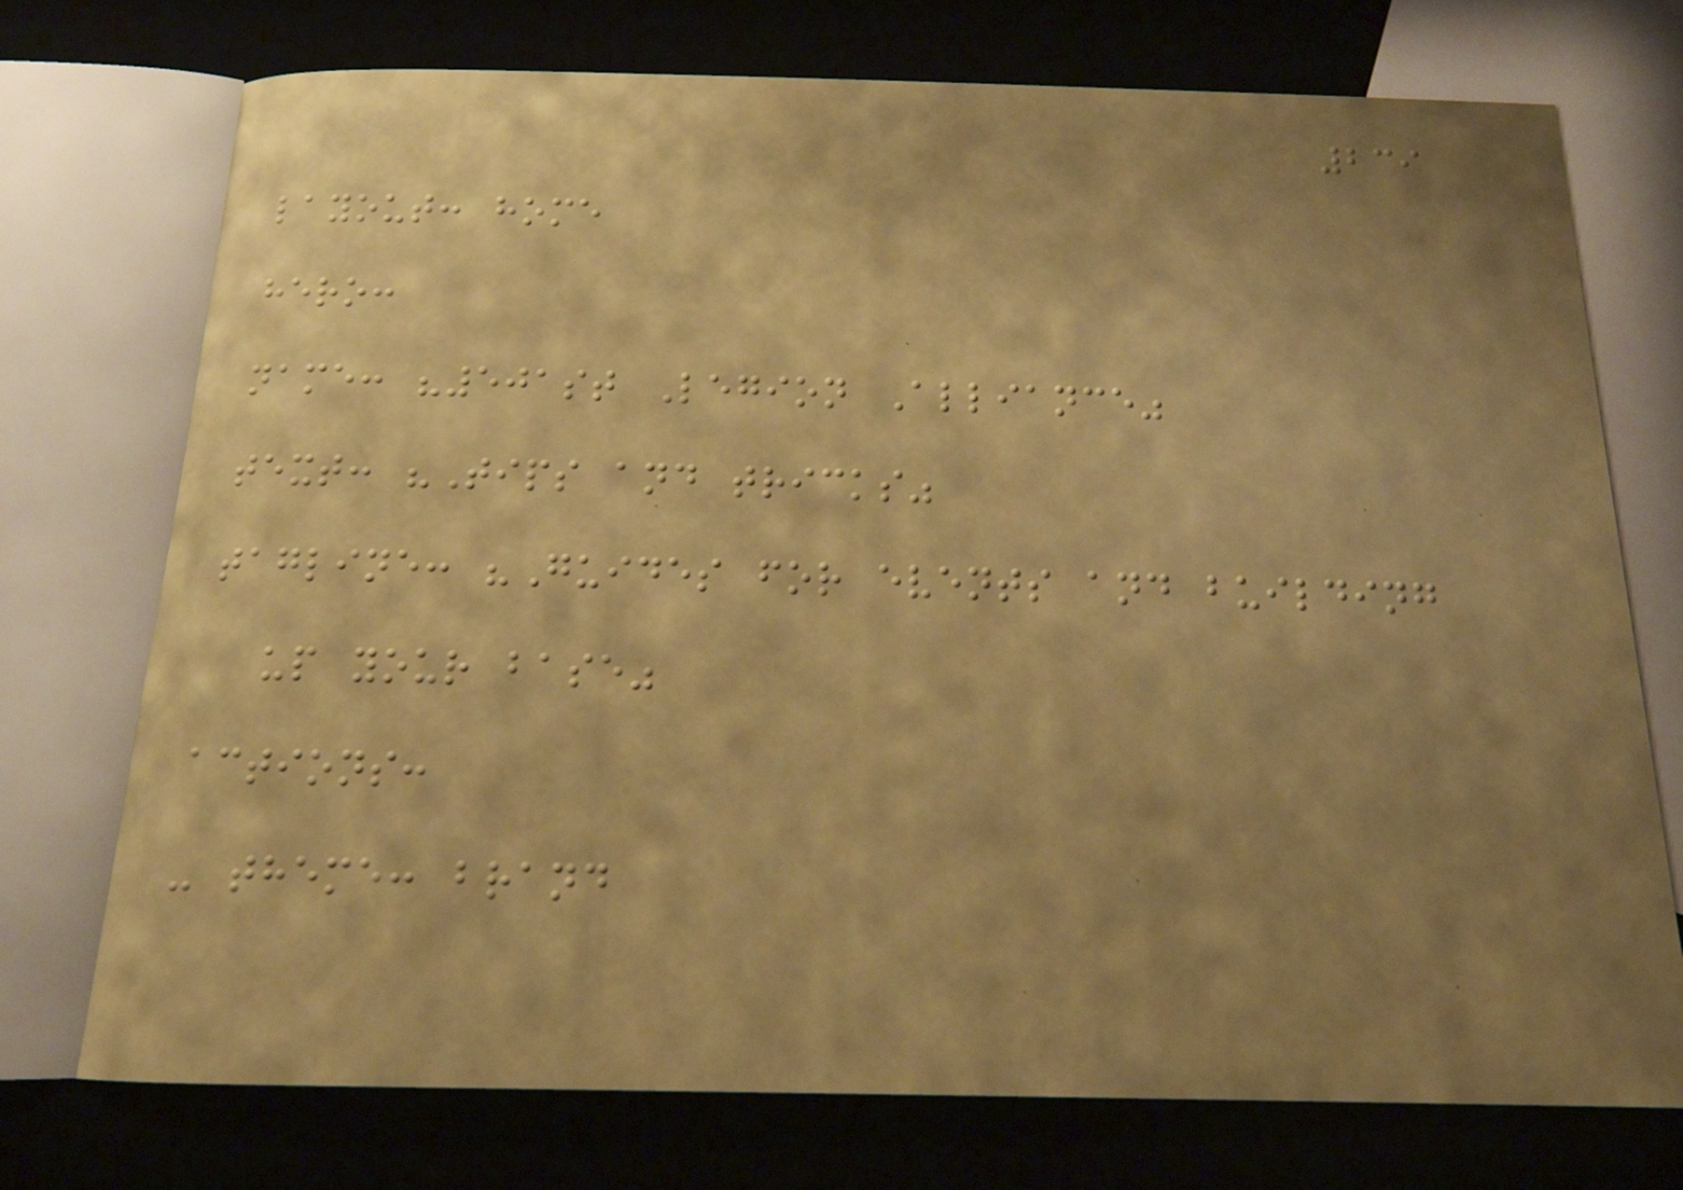239
layout: home
hero:
name: "501st Legion Alliance"
text: "Tips and tricks"
tagline: "Guides for events and building
up your base"
actions:
- theme: brand
